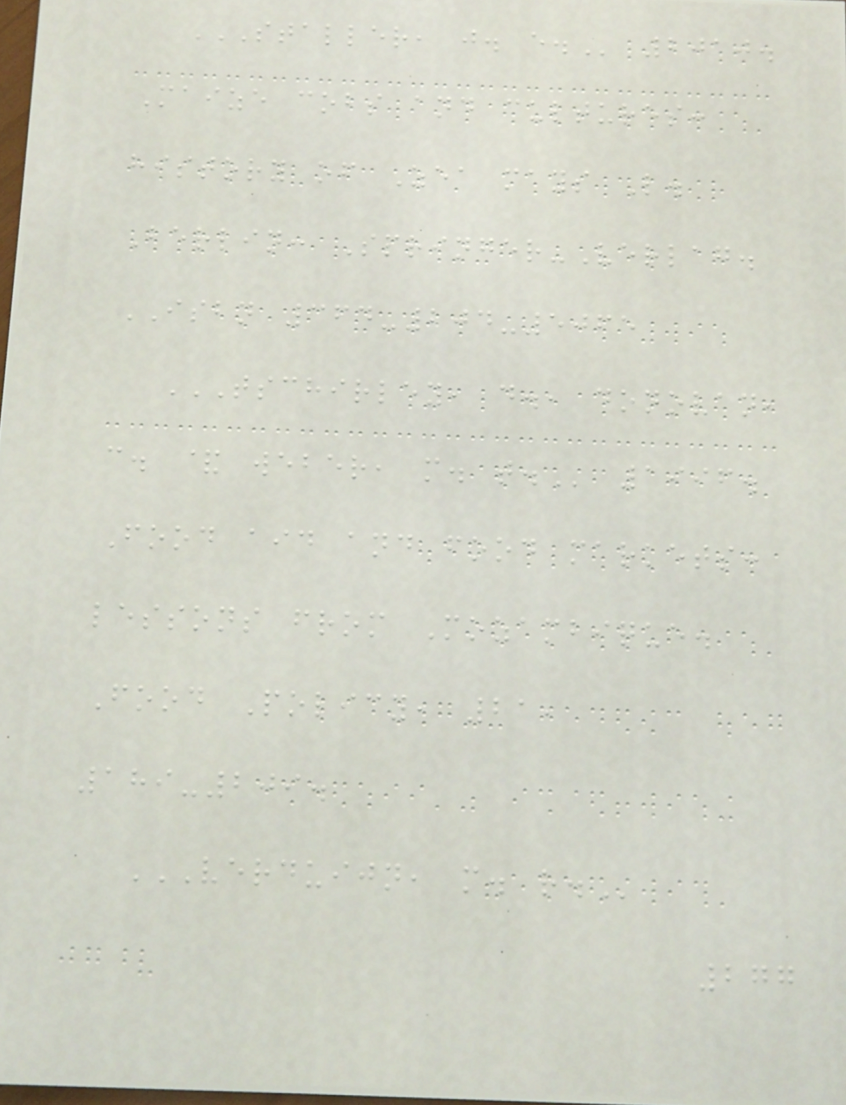STALLER, J. E. 2010.
Maize cobs and cultures:
history of Zea mays L.
Berlin: Springer-Verlag.
ISBN 364-204-5065
TSCHIRLEY, D., DONOVAN,
C. & WEBER, M. T. 1996.
Food aid and food markets:
lessons from Mozambique.
Food Policy, 21,
189-209.
VERDUIJN, M. R.
277
